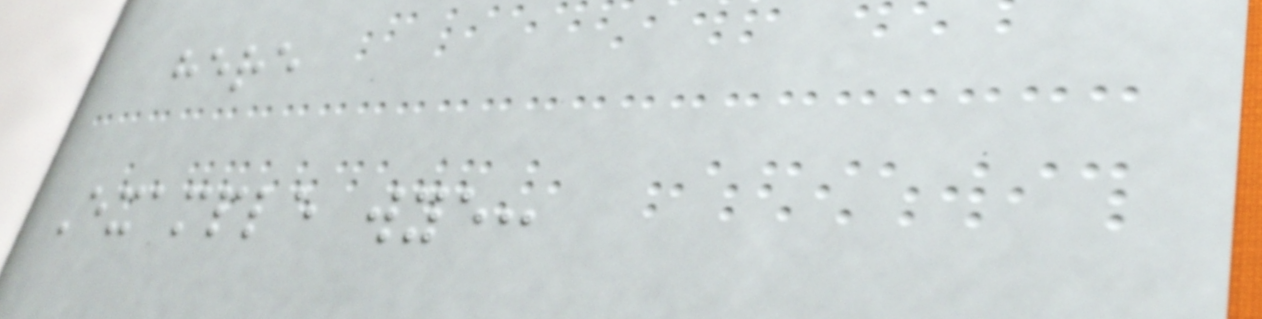here
Example wye:
